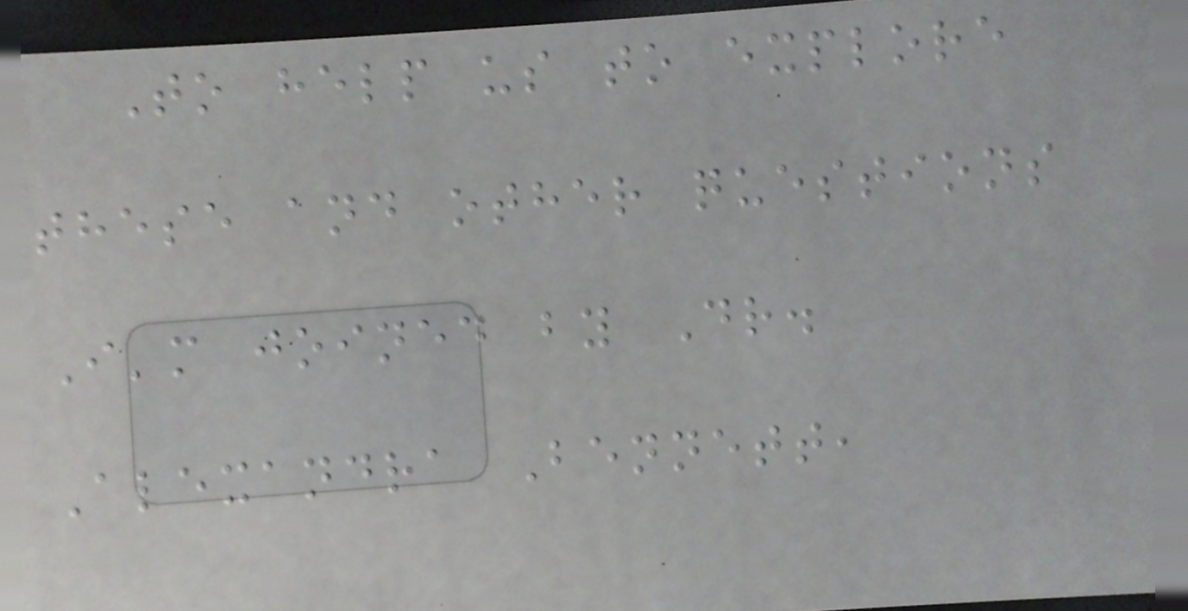To help us to explore
these and other questions
I'm joined by Dr.
Alexandra Bennett,
